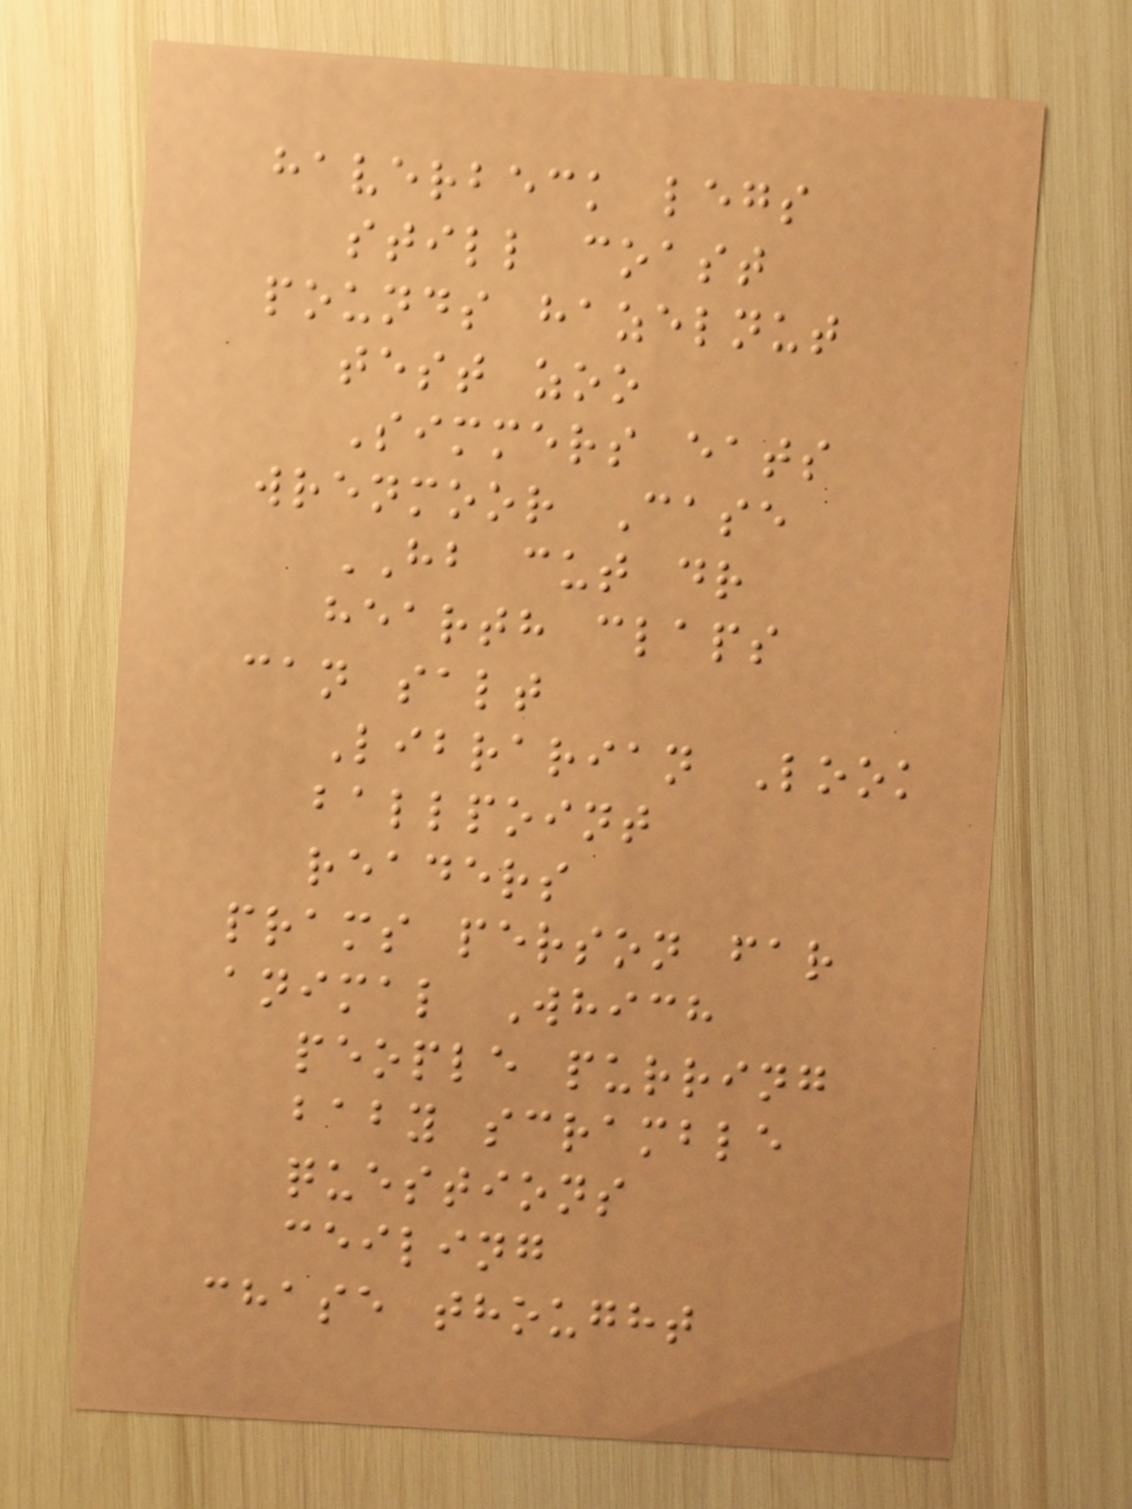haverbeck legs
still coast
pounds hazelnut
test zoo
Simmers eats
wrenmoor Case
HB cut dr
hearth claps
can salt
Librarian Look
ballpoint
readers
prams person far
animal Which
people purring
baby scramble
questions
ceiling
chase thought
